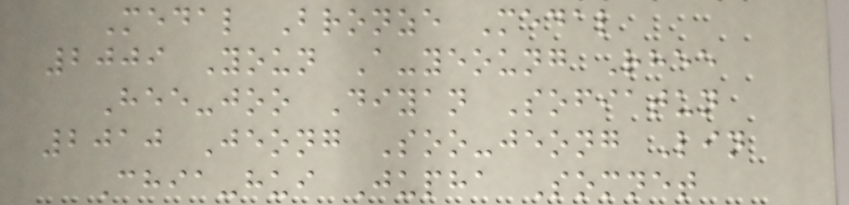Medal Bronze Medal
2009 Youn A-yeoung Rhee
Hee-joo Diyan Sofiatun
2010 Jeong Soo-jeong Lin
Chia-hui Jupha Somnet
